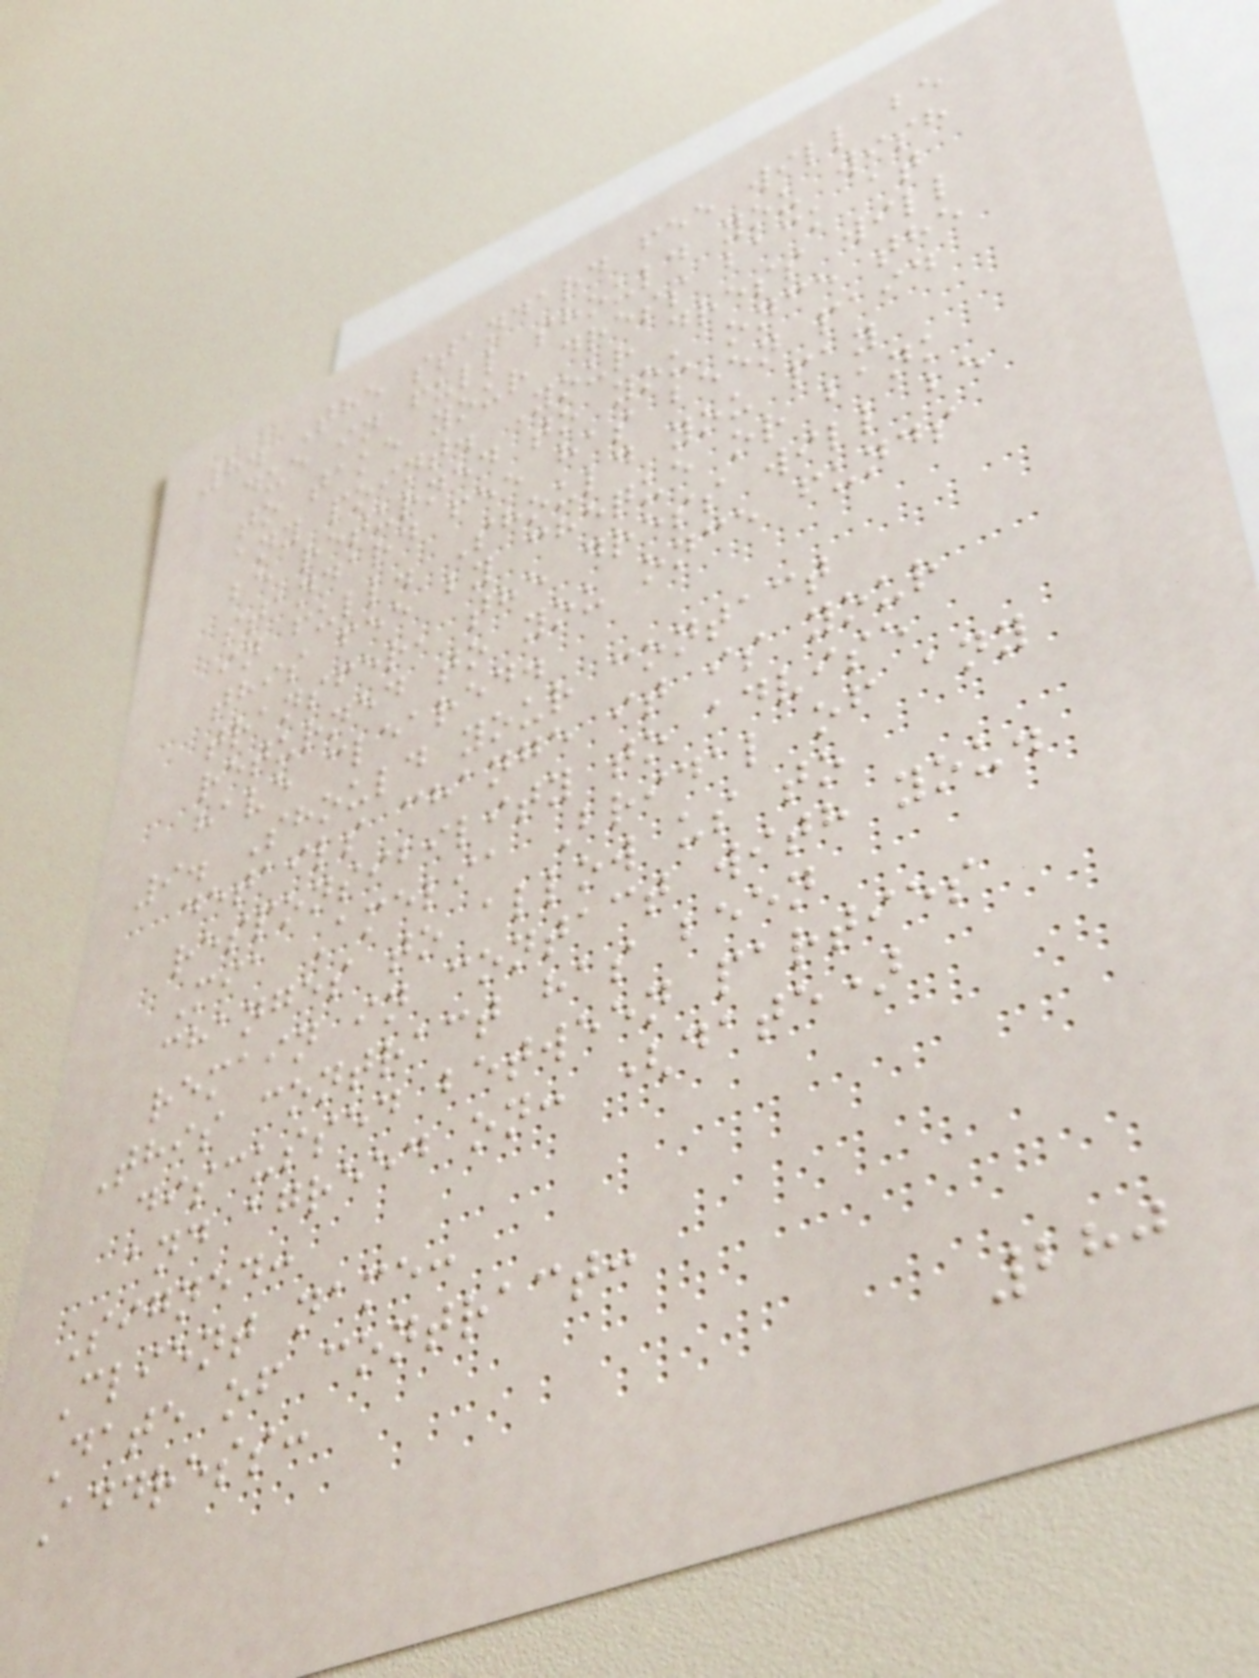8. The standard fee will be
due in full should you wish
to take your dress back at
any point. Your dress will
be returned to you once the
standard fee has been paid
in full. Should you pay
this fee by cheque or bank
transfer, the dress will be
returned to you once funds
have cleared.
9. Should your contact
details change it is your
responsibility to advise
Mia Amelia Bridal of any
changes to allow us to
remain in contact with you.
This contract has been
discussed between parties
and agreed on: (date)
Signed:
Client name:
Date of contract:
Address:
280
